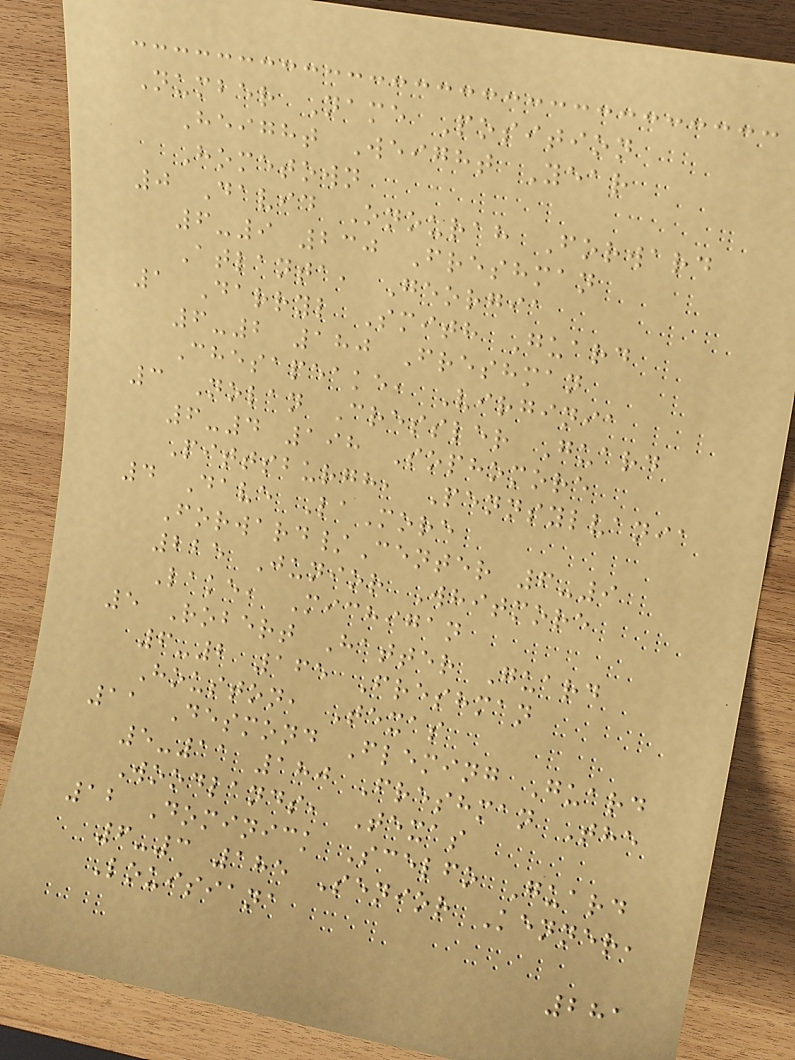Number Name Position
Height Weight Year
Hometown
0 David Onourah Forward
6-9 230 Freshman
Atlanta, Georgia
1 Darryl Smith Guard
6-2 180 Freshman
Chesapeake, Virginia
3 Nolan Cressler Guard
6-4 198 Sophomore
Pittsburgh, Pennsylvania
4 Dave LaMore
Forward/Center 6-9
225 Junior Whitmore
Lake, Michigan
5 Robert Hatter Guard
6-2 165 Freshman
Houston, Texas
11 Desmond Fleming Guard
5-11 180 Freshman The
Woodlands, Texas
12 Dominick Scelfo Guard
6-3 185 Senior Kenner,
Louisiana
281
